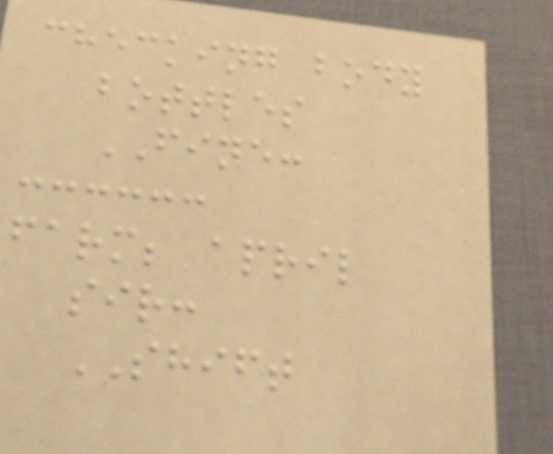checking body
bottles
FINE:
farm; april
sir:
SHIFT
